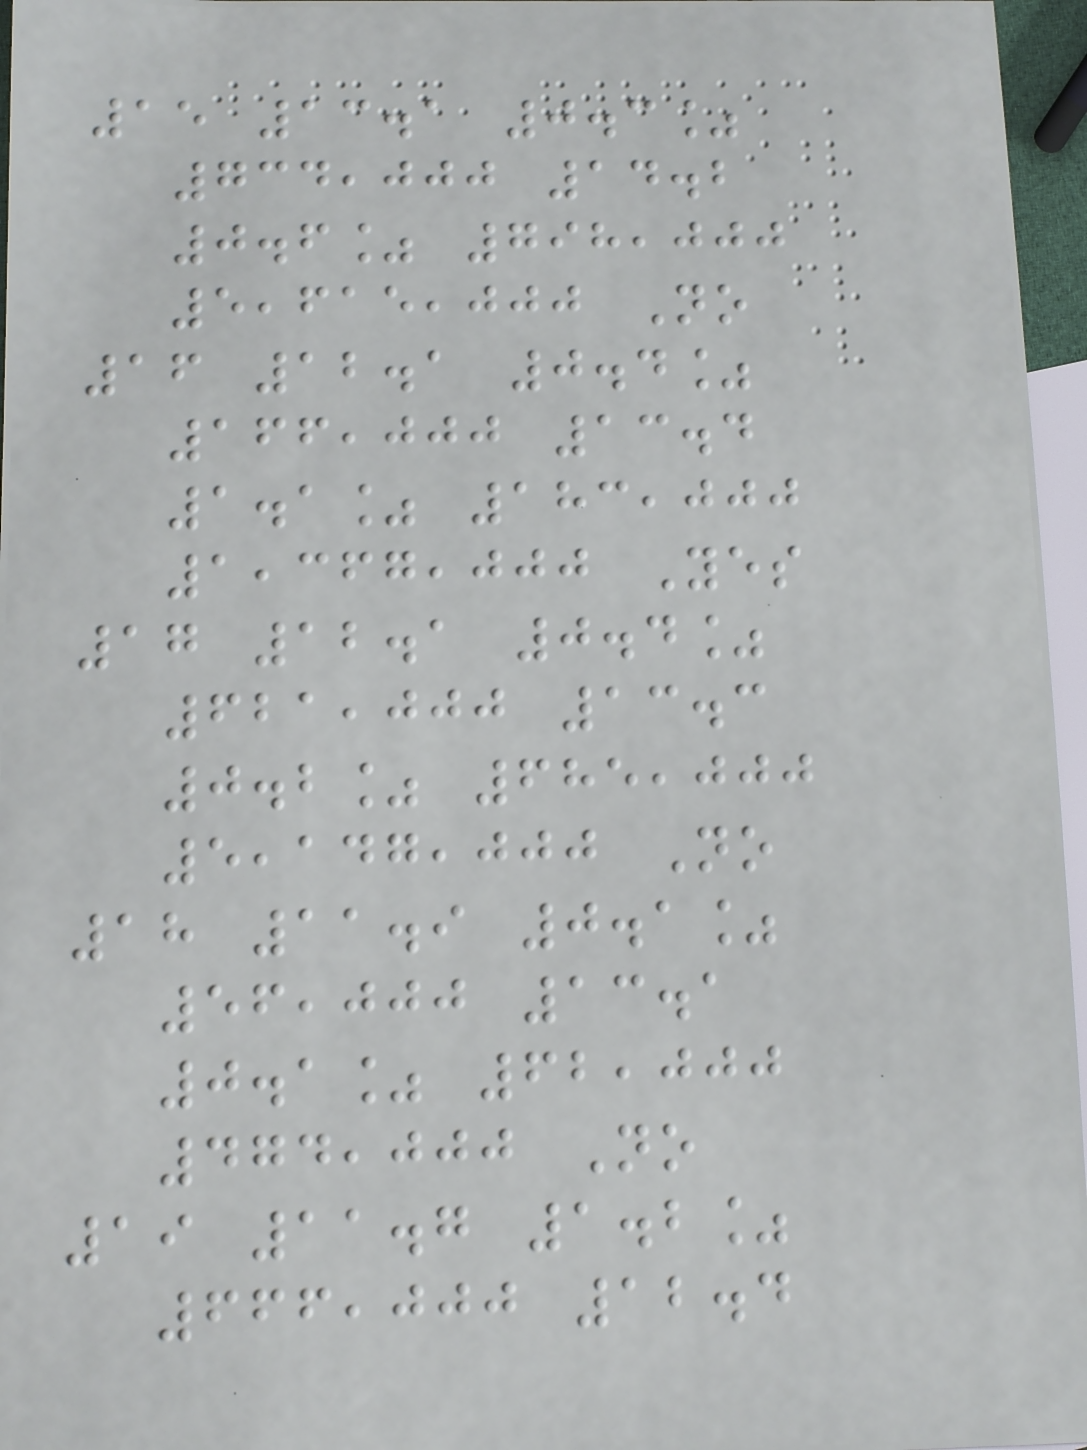15 13.1 0.3%
734,000 14.2
0.6% 798,000
5,615,000 No
16 12.1 0.4%
166,000 13.4
1.1% 183,000
1,367,000 Yes
17 12.1 0.4%
621,000 13.3
0.2% 685,000
5,147,000 No
18 11.9 0.1%
56,000 13.1
0.1% 62,000
474,000 No
19 11.7 1.2%
666,000 12.4
